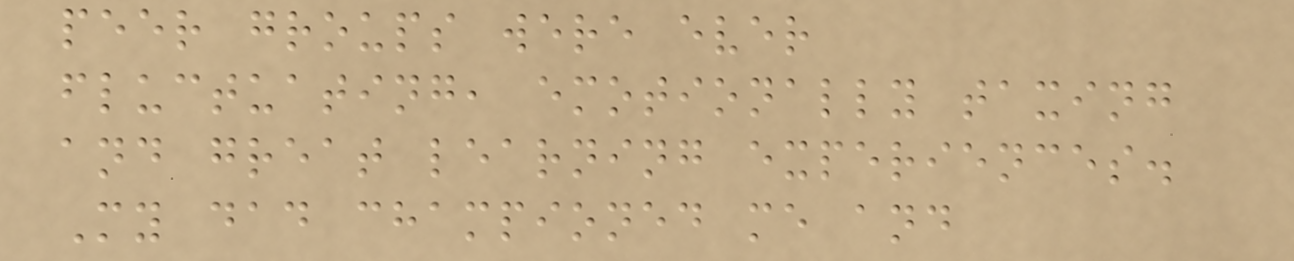peer groups were ever
fluctuating, emotionally taxing
and great learning experiences.
My dad championed me and
